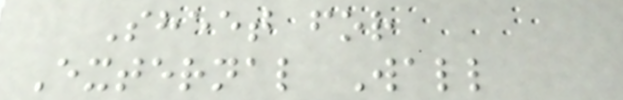Sheet for
External Wall
